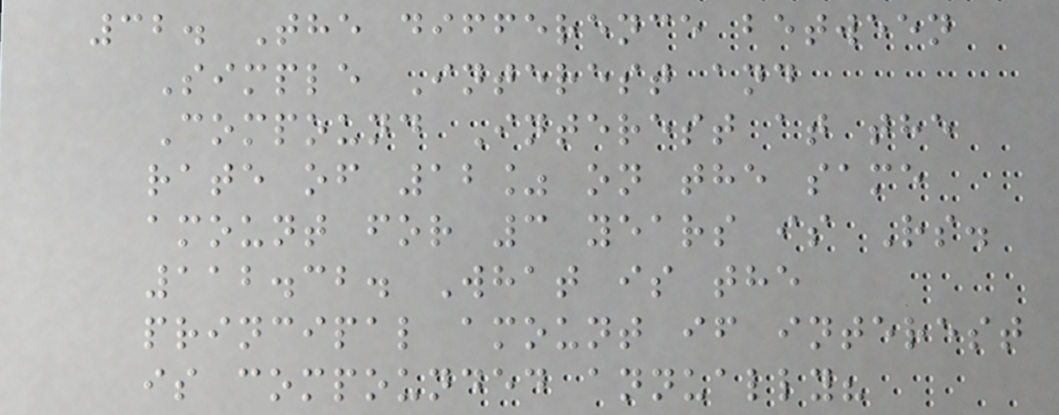32. The difference between
Simple Interest and
Compound Interest at the
rate of 12% on the same
amount for 3 years is Rs.
112.32. What is the
principal amount if interest
is compounded annually?
